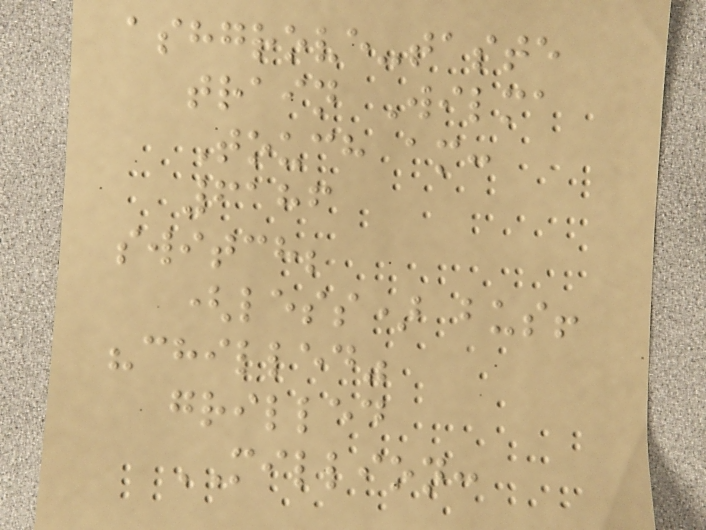ashgrove-taste
train Wilma
Touch am:
6186
switch;
(less) bus!
"chilled"
grilled
MILLION:
